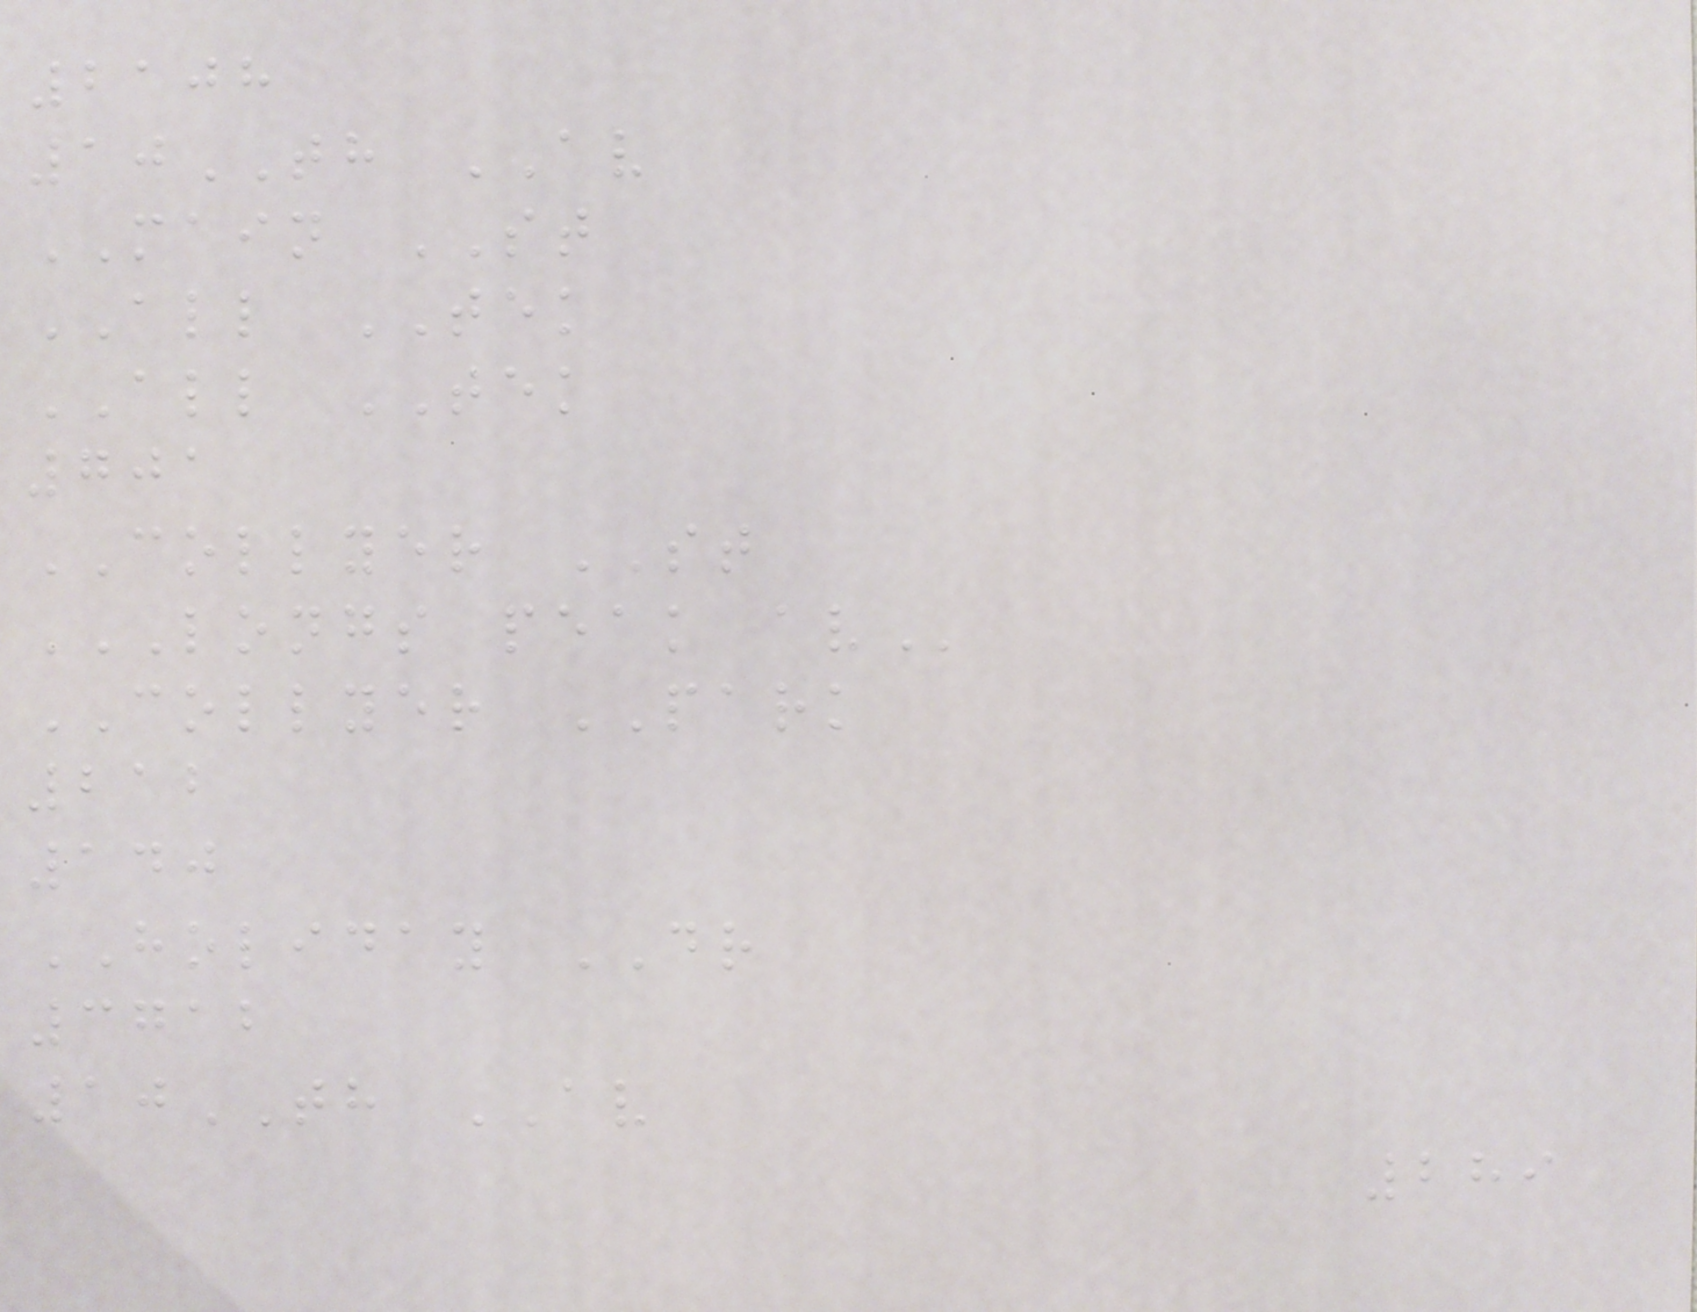2108
10TH AV
MAIN ST
ALL TEK
ALL TEK
701
COLLYER ST
LONGS PEAK AV
COLLYER PARK
212
140
HOLIDAY DR
3712
10TH AV
289
